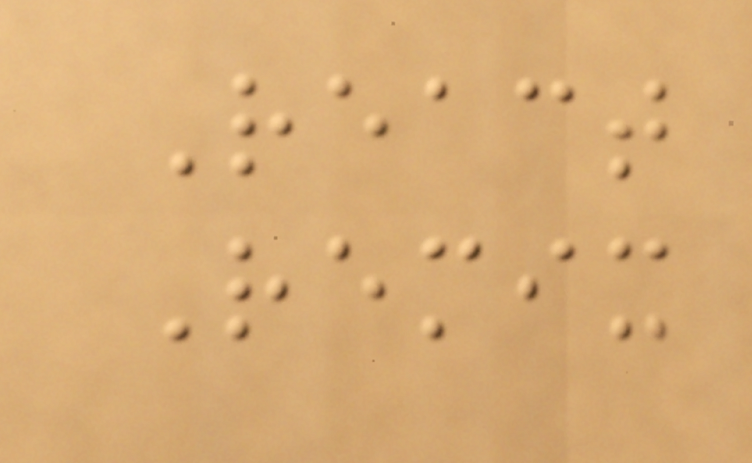React
Remix
